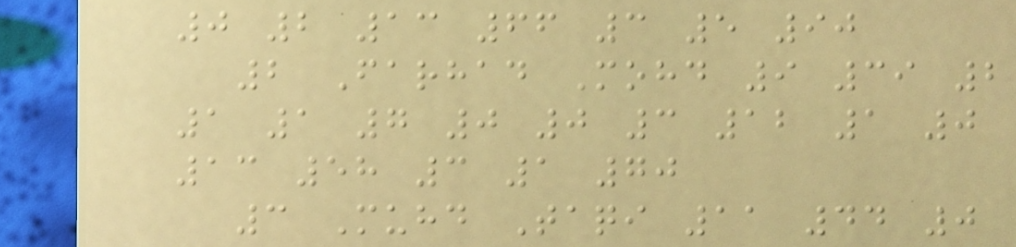0 2 13 66 3 5 90
2 Farhad Mohd 9 39 2
1 1 7 0 0 3 12 1 0
13 58 3 1 70
3 Muhd Taqi 11 44 0
